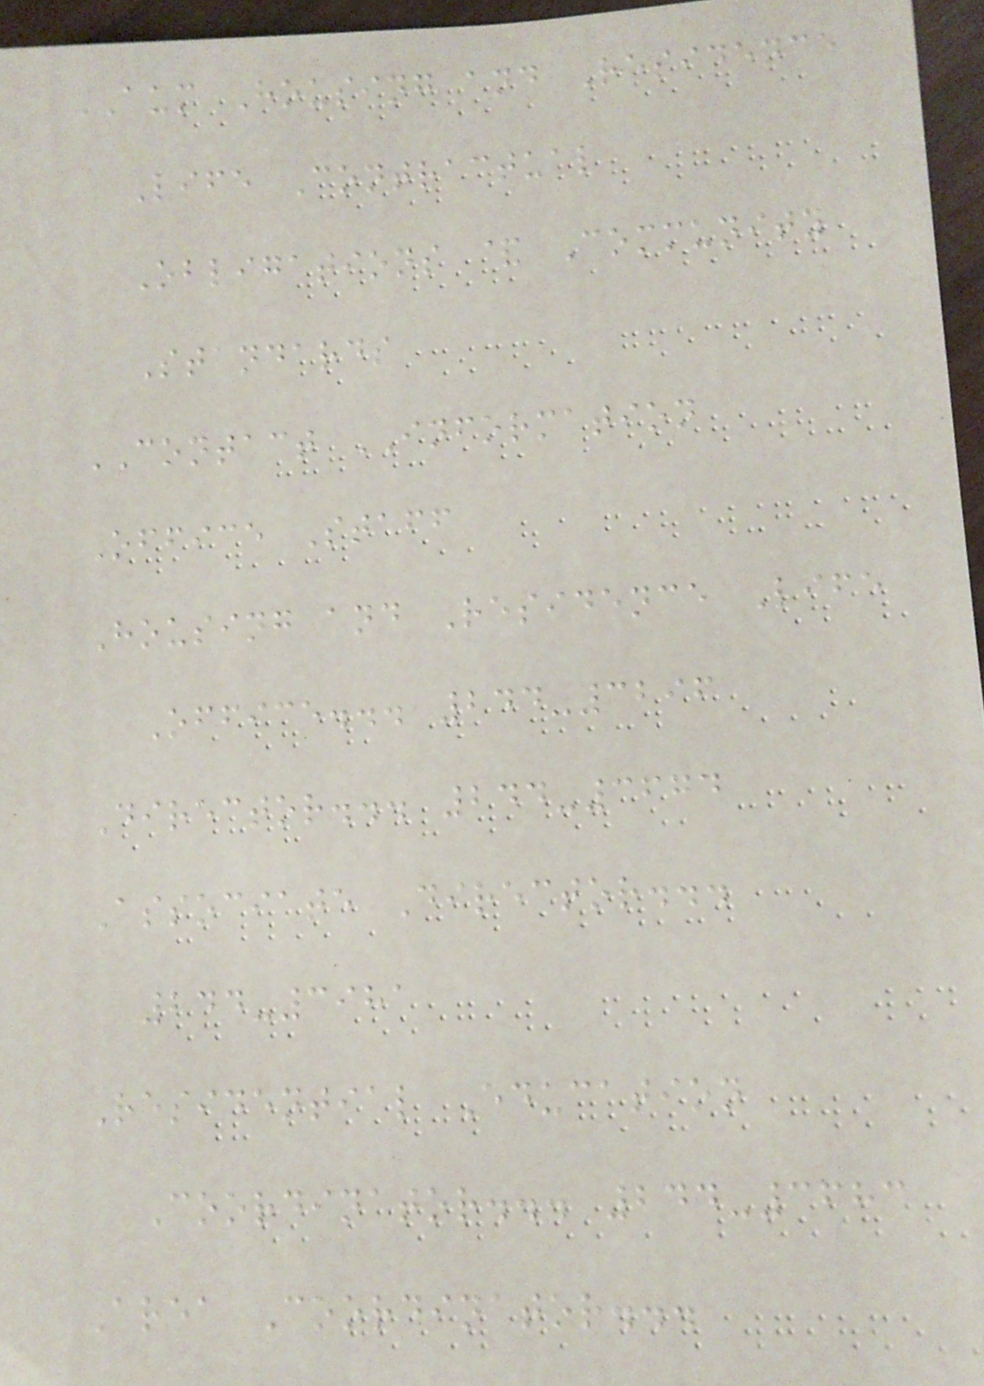AUM Housing and Residence
Life Contractual
Obligations & Community
Standards
CONTACT INFORMATION
Office Staff
Housing and Residence Life
Office... 244-3296
Director... 244-3674
Associate Director...
244-3981
Residential Education
Coordinator... 244-3683
Area Coordinator...
